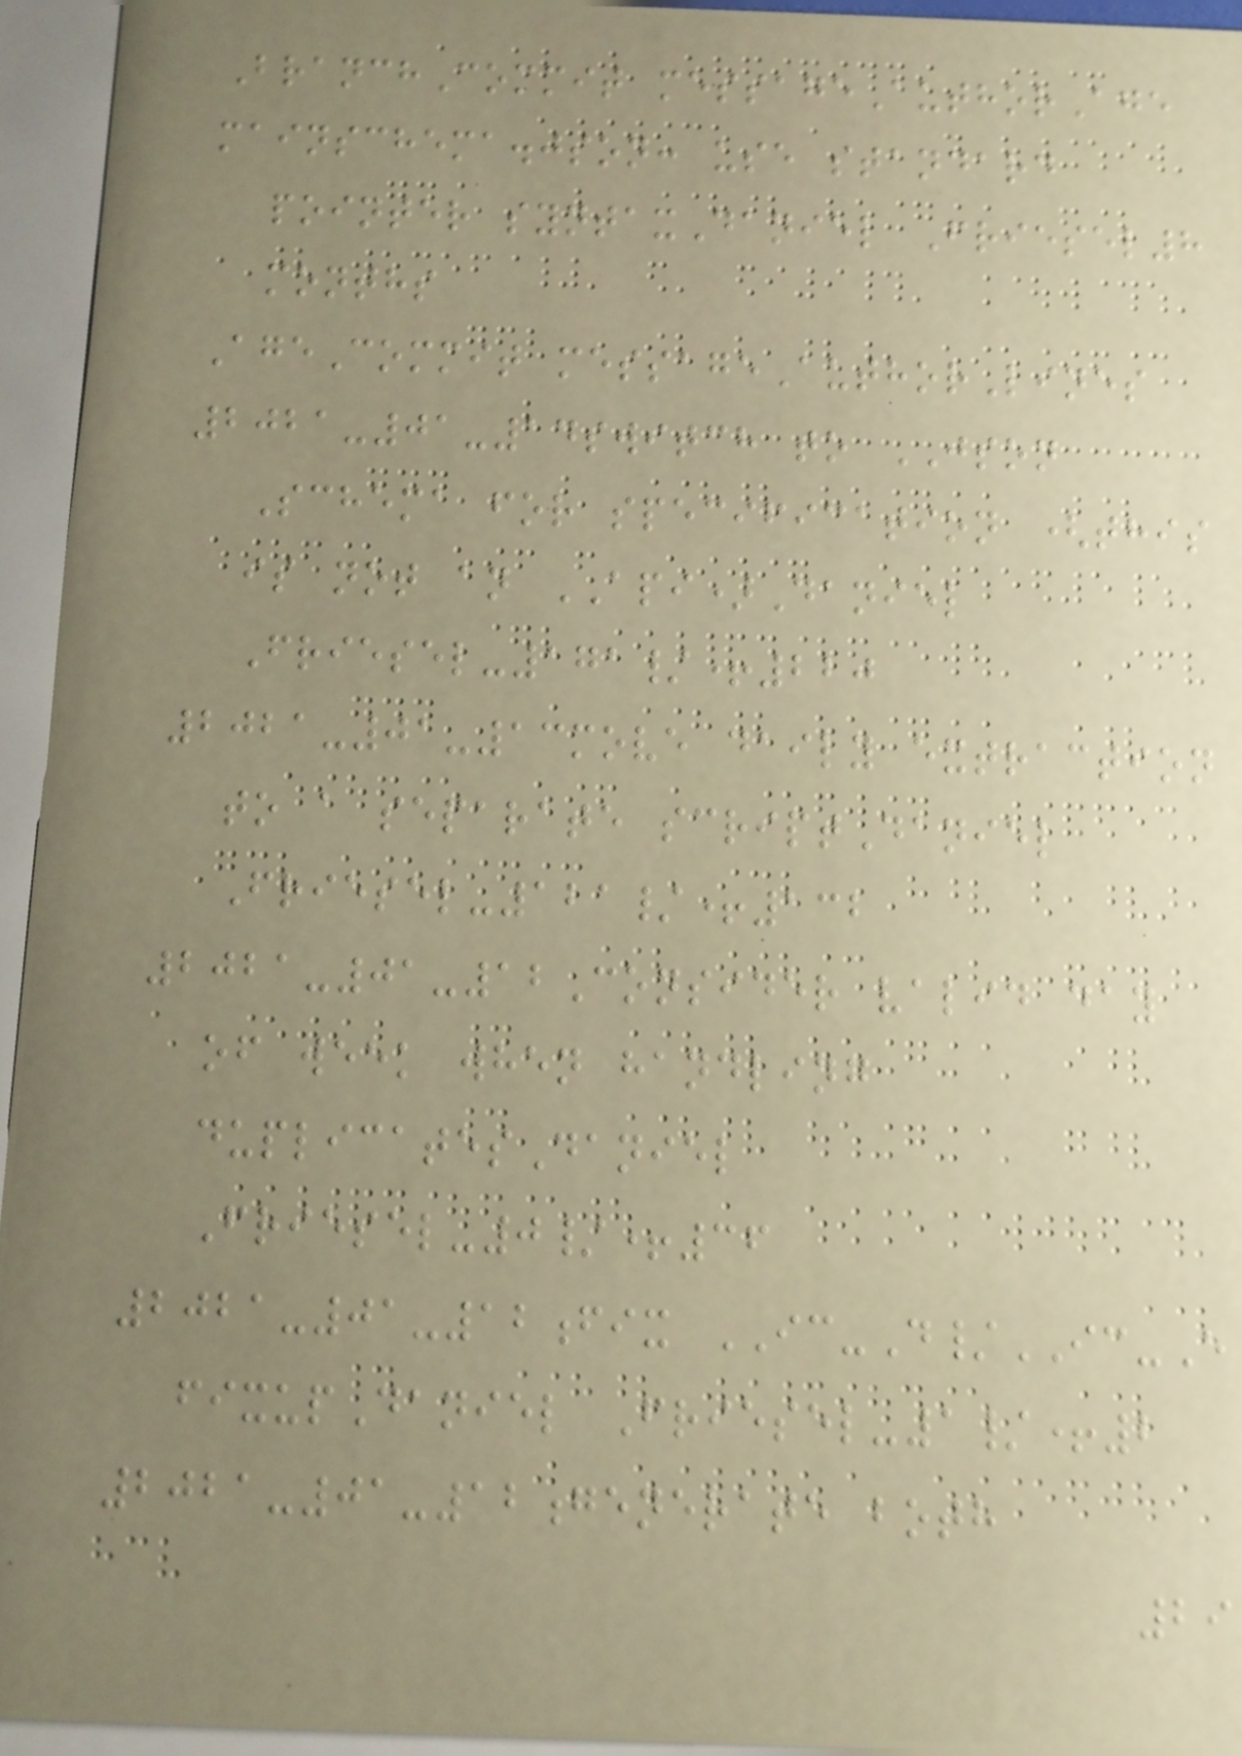BranchCommit messageAuthorAge
mainschema.json: use standard
pointer syntaxDaniel Friesel8
months
AgeCommit messageAuthorLines
2021-01-14switch to JSON
Schema for specification (this
is not an API)Daniel
Friesel-171/+220
2021-01-13move daily extraction
to a separate scriptDaniel
Friesel-121/+132
2021-01-12Consider valid day
of week when handling
duplicatesDaniel
Friesel-0/+36
2021-01-12fix IC-D/IC-E
fixupDaniel Friesel-1/+2
2021-01-12generate both
29
